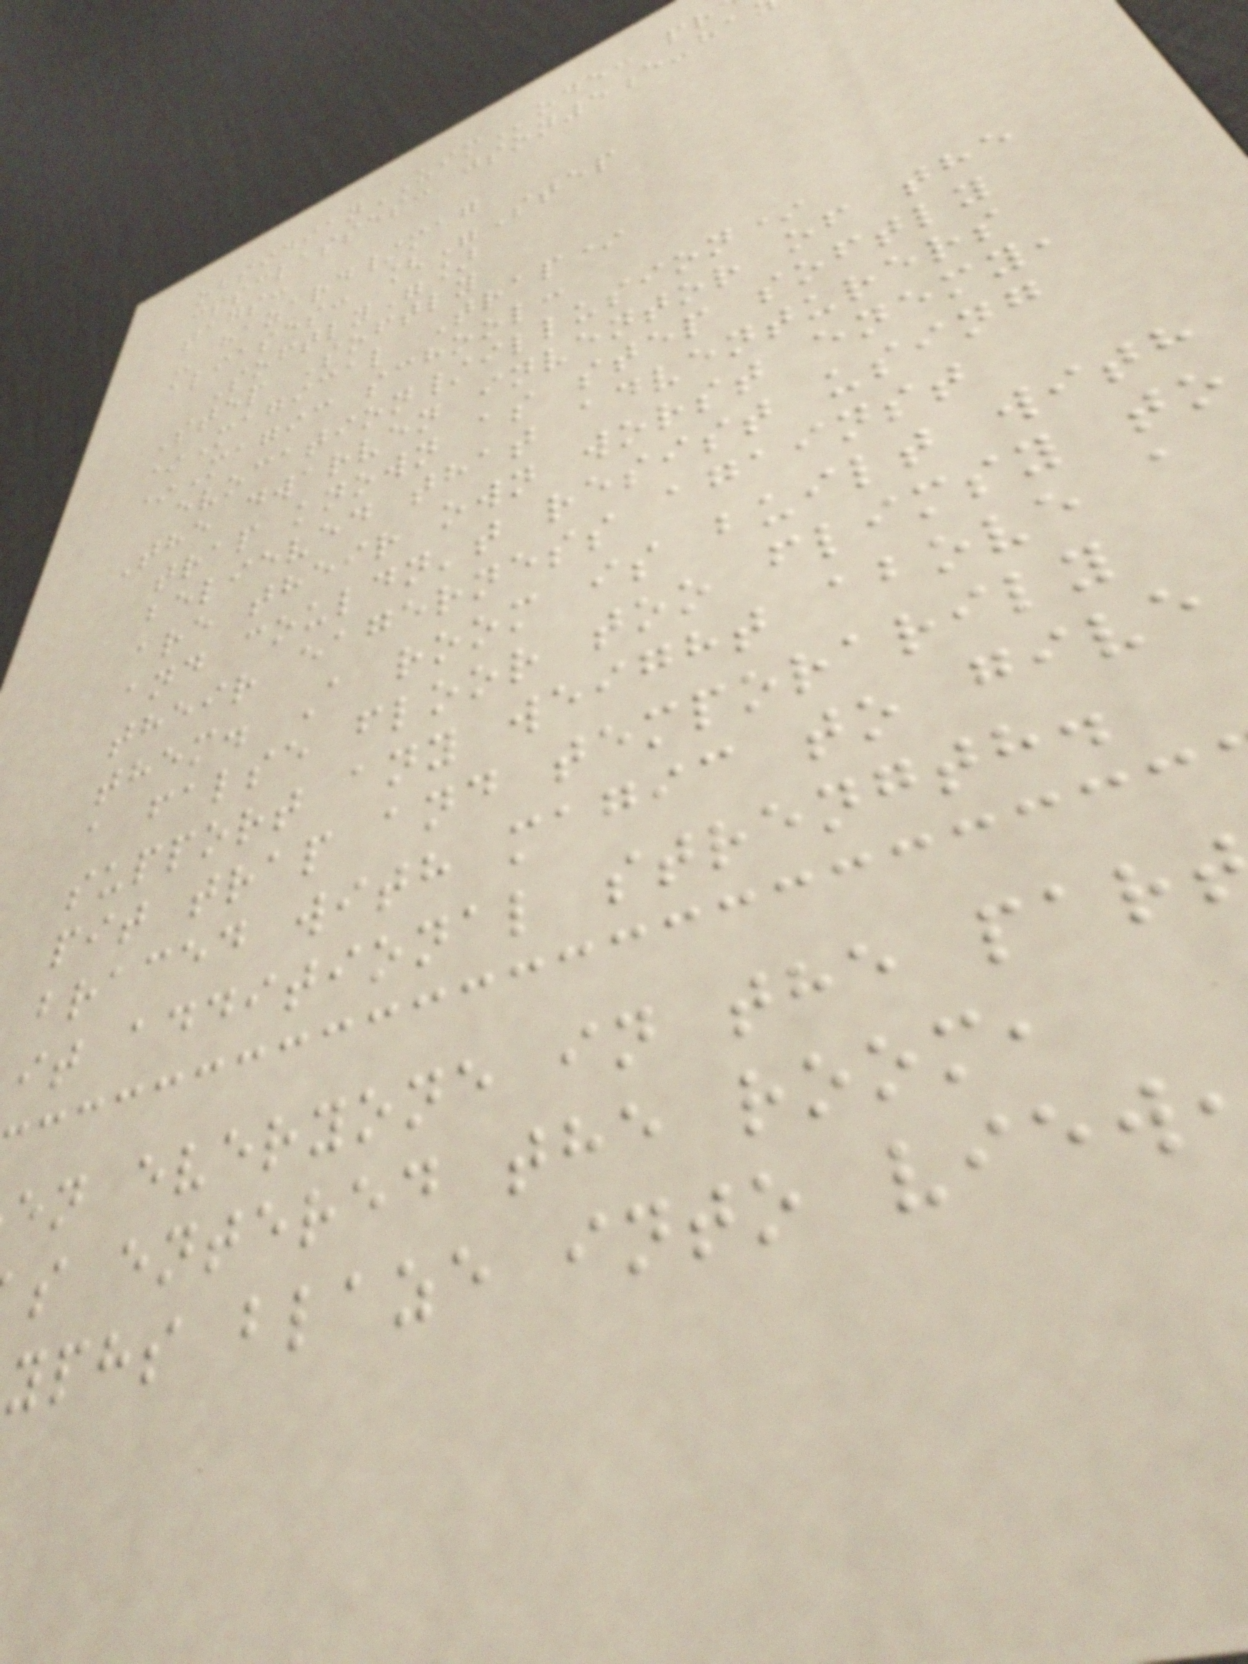obsidianUIMode: pr
cssclasses: json5e-ha
tags:
- hazard/mag
aliases: ["Step
Softly"]
Step Softly
*Magical Trap*
*Magic school:
evocation/illusion*
The dwarven inventor of the
trap known as step softly
believed that adventurers
are their own worst enemy,
and couldn't resist using
their eagerness against
them. A room is built with
a false floor too flimsy to
support any weight above a
pit trap and temporarily
braced with magic to give
it additional strength.
en everyone in the par
s entered the room,
yphs blaze into view
